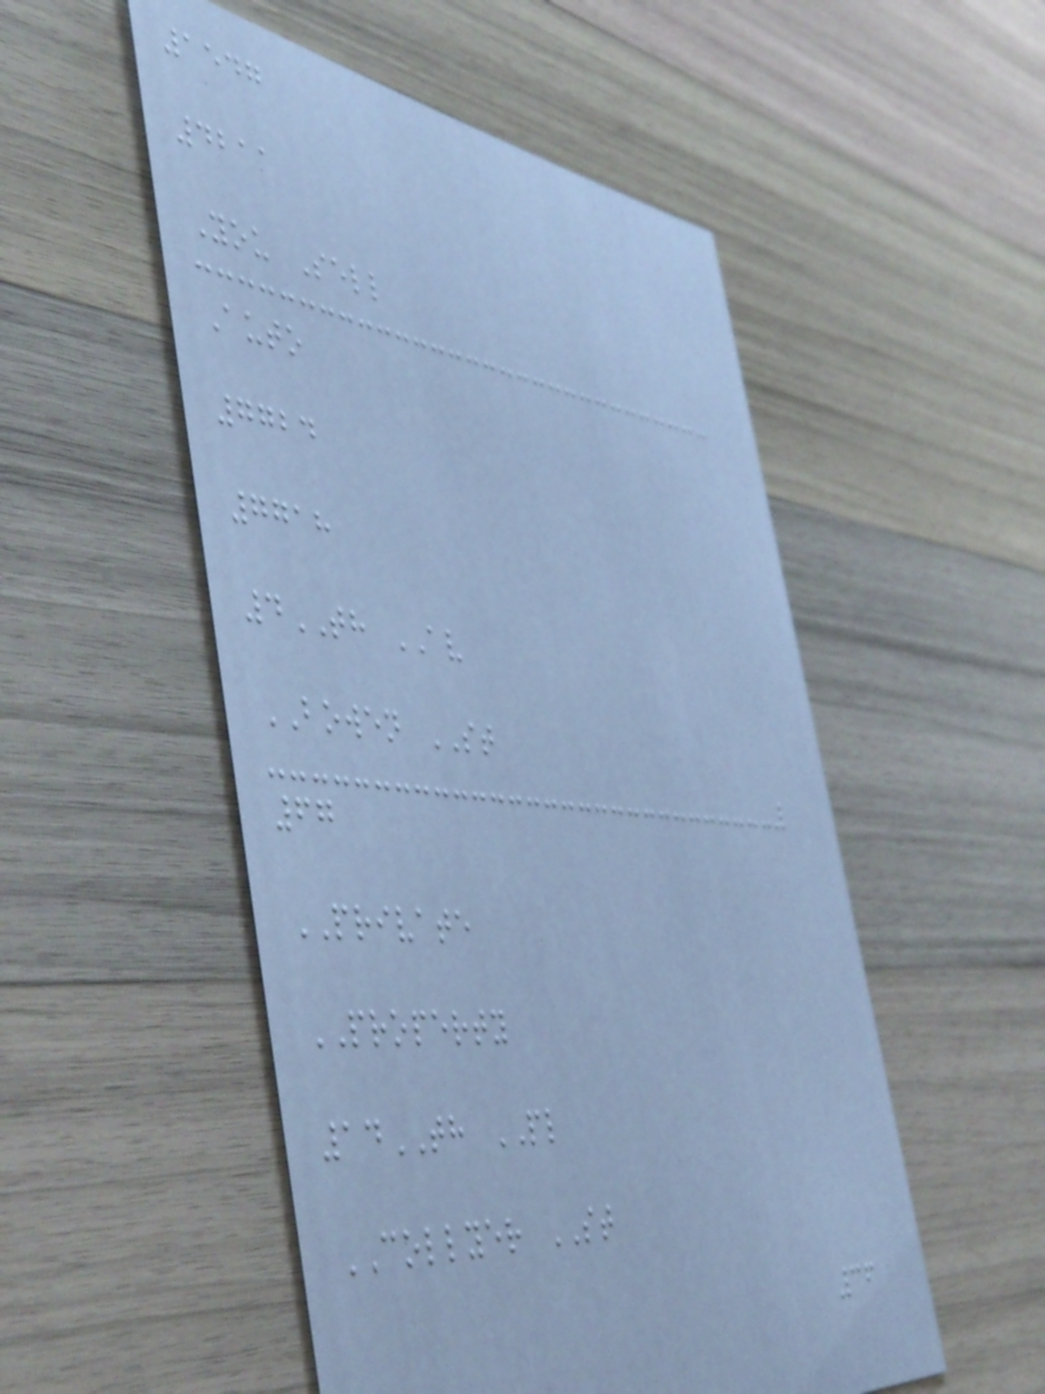1547
4211
You Sell
Auto
7724
7718
4TH AV
BOWEN ST
67
PRIVATE
PROPERTY
14TH PL
COLLYER ST
36
